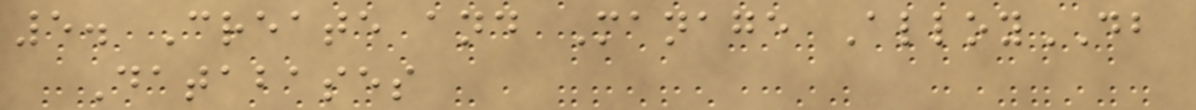5. Create and Manage AlloyDB
Databases
